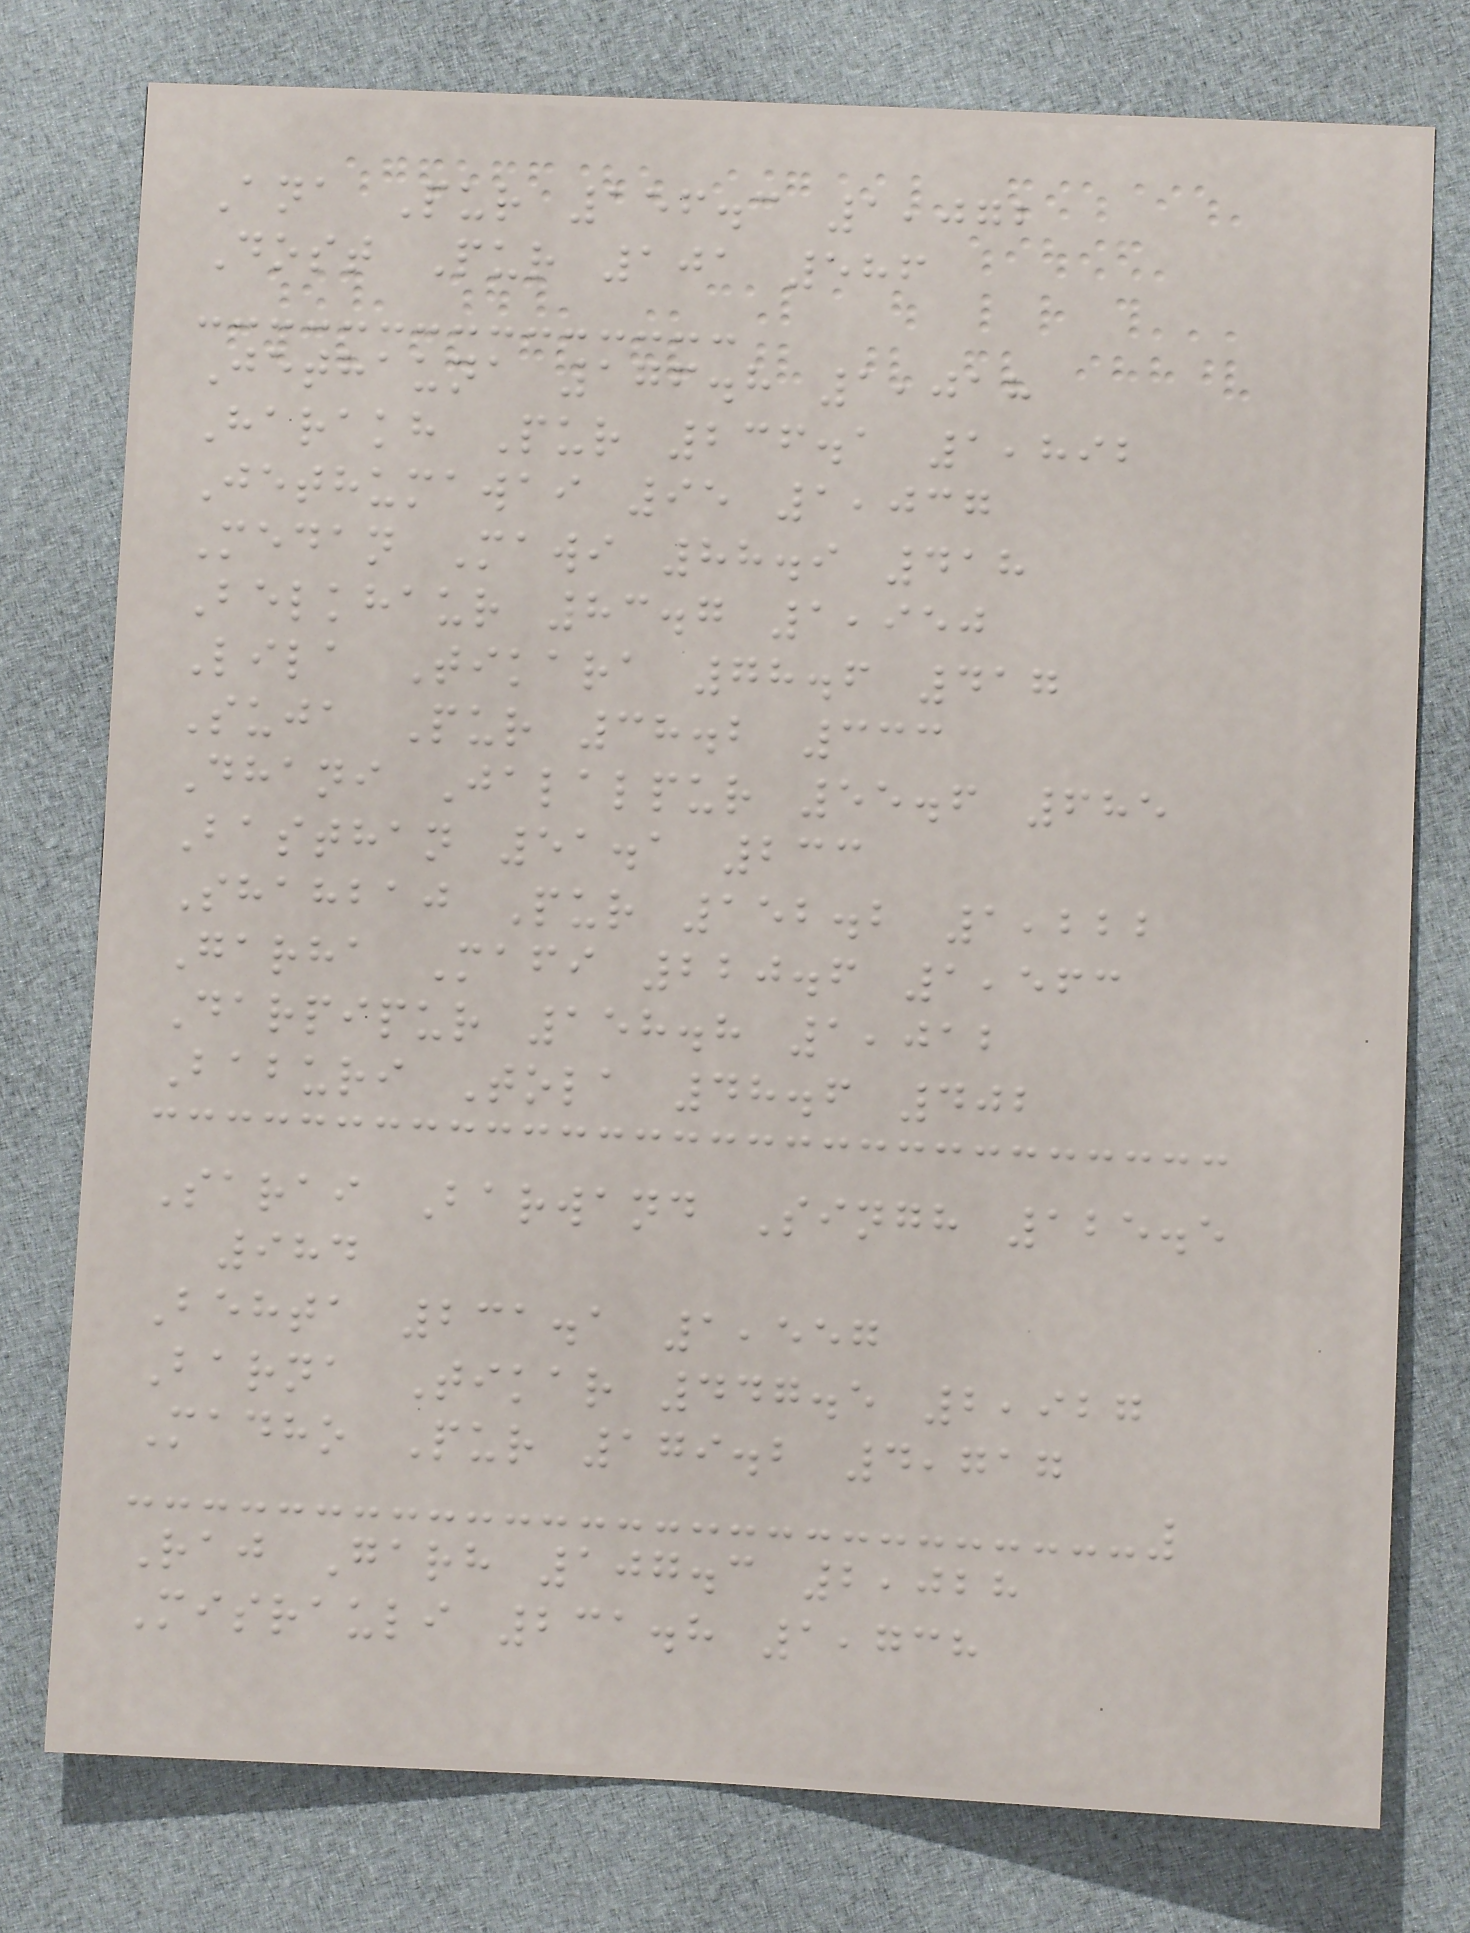Ana Pur 156.3 1,072
Dost Pur 101 586
Jethauna 176.8 1,018
Harakh Pur 236.1 1,892
Jethumawai 95 1,037
Medan Mawi 88.9 418
Belkhaur 83.7 1,950
Lila Tikara 78.6 417
Suja Pur 38.2 333
Dhani Jalalpur 55.6 685
Basthan 51.1 233
Shahbaj Pur 152.2 1,222
Garha Mafi 220.6 1,563
Darpipur 158.8 1,012
Baburi Tola 48.6 402
Sarai Barwand Singh 125.5
984
Behta 231.1 1,557
Barna Tikar 447.5 2,927
Madho Pur 179.2 4,717
Raj Garh 107.3 2,028
Misrauli 231.8 1,738
